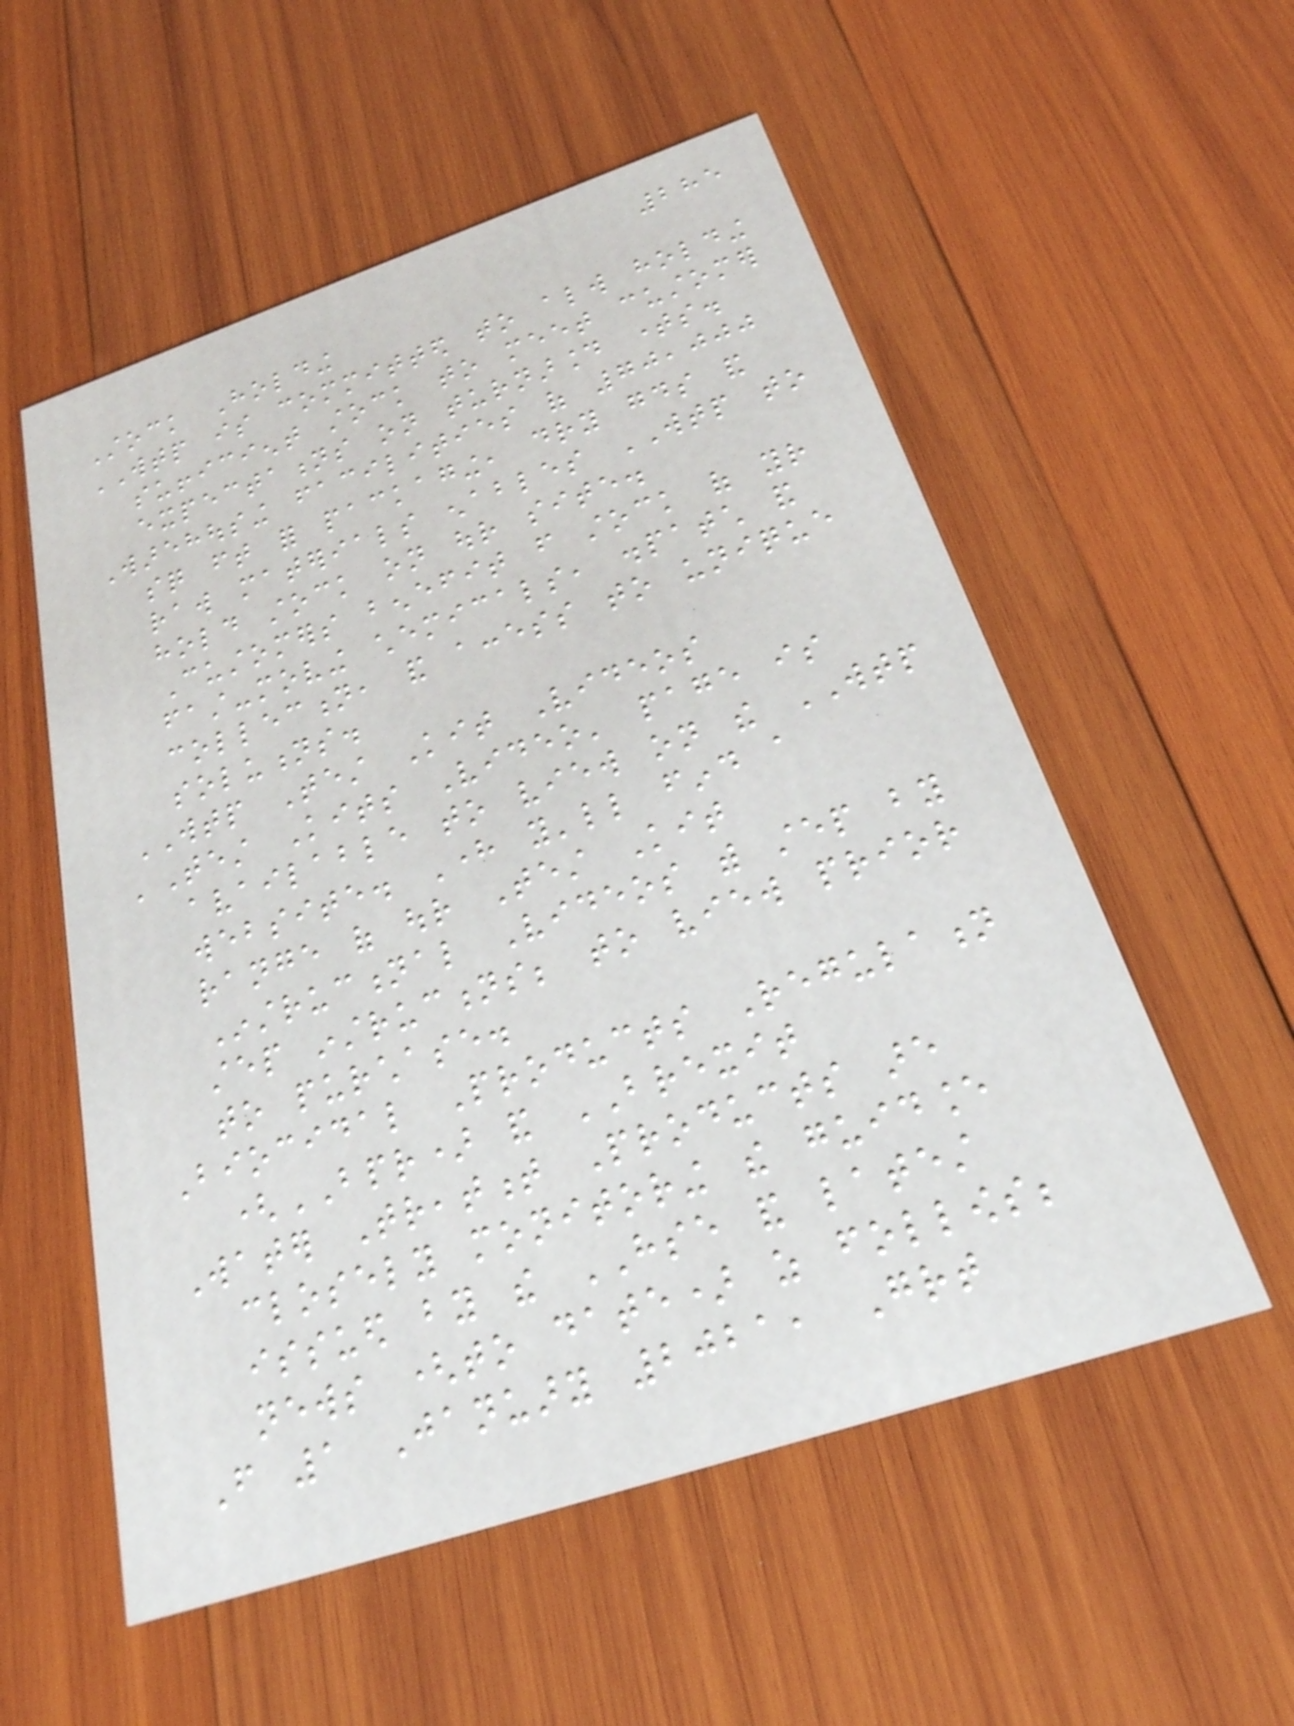285
Stock Holding
WTP is committed to always holding
sufficient stock to meet customer
expectations on turnaround times.
Warehousing facilities of 70,000
sq ft for packaging, dry goods and
raw materials enables WTP to
hold stock on our site.
Customers benefit from stock of your
fast-moving chemicals, dispatch and
collection, and access to unique
solutions.
WTP Test Kit Videos
'Test Kits Video' page is
available to view on the WTP
website. Here you'll find a
range of our Test Kit
Instructional Videos with step by
step instructions; to view prior
to purchase.
Biocidal Products Regulation
(BPR) and BREXIT
Water Treatment Products are
closely monitoring the guidance
issued by the HSE and latest
news (to date) as follows;
From 1 January 2021, Great
